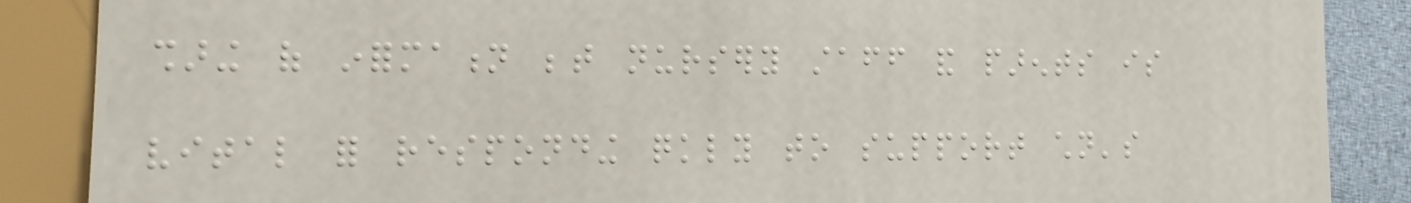sharing of information between nursery staff and parents is
vital for responding quickly to support children's
